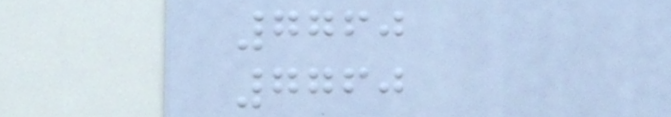7760
7760
